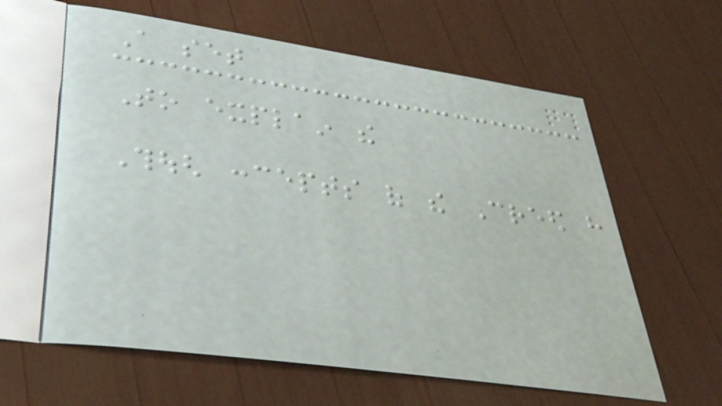A set
To explain the
Though concepts of the Creed have
